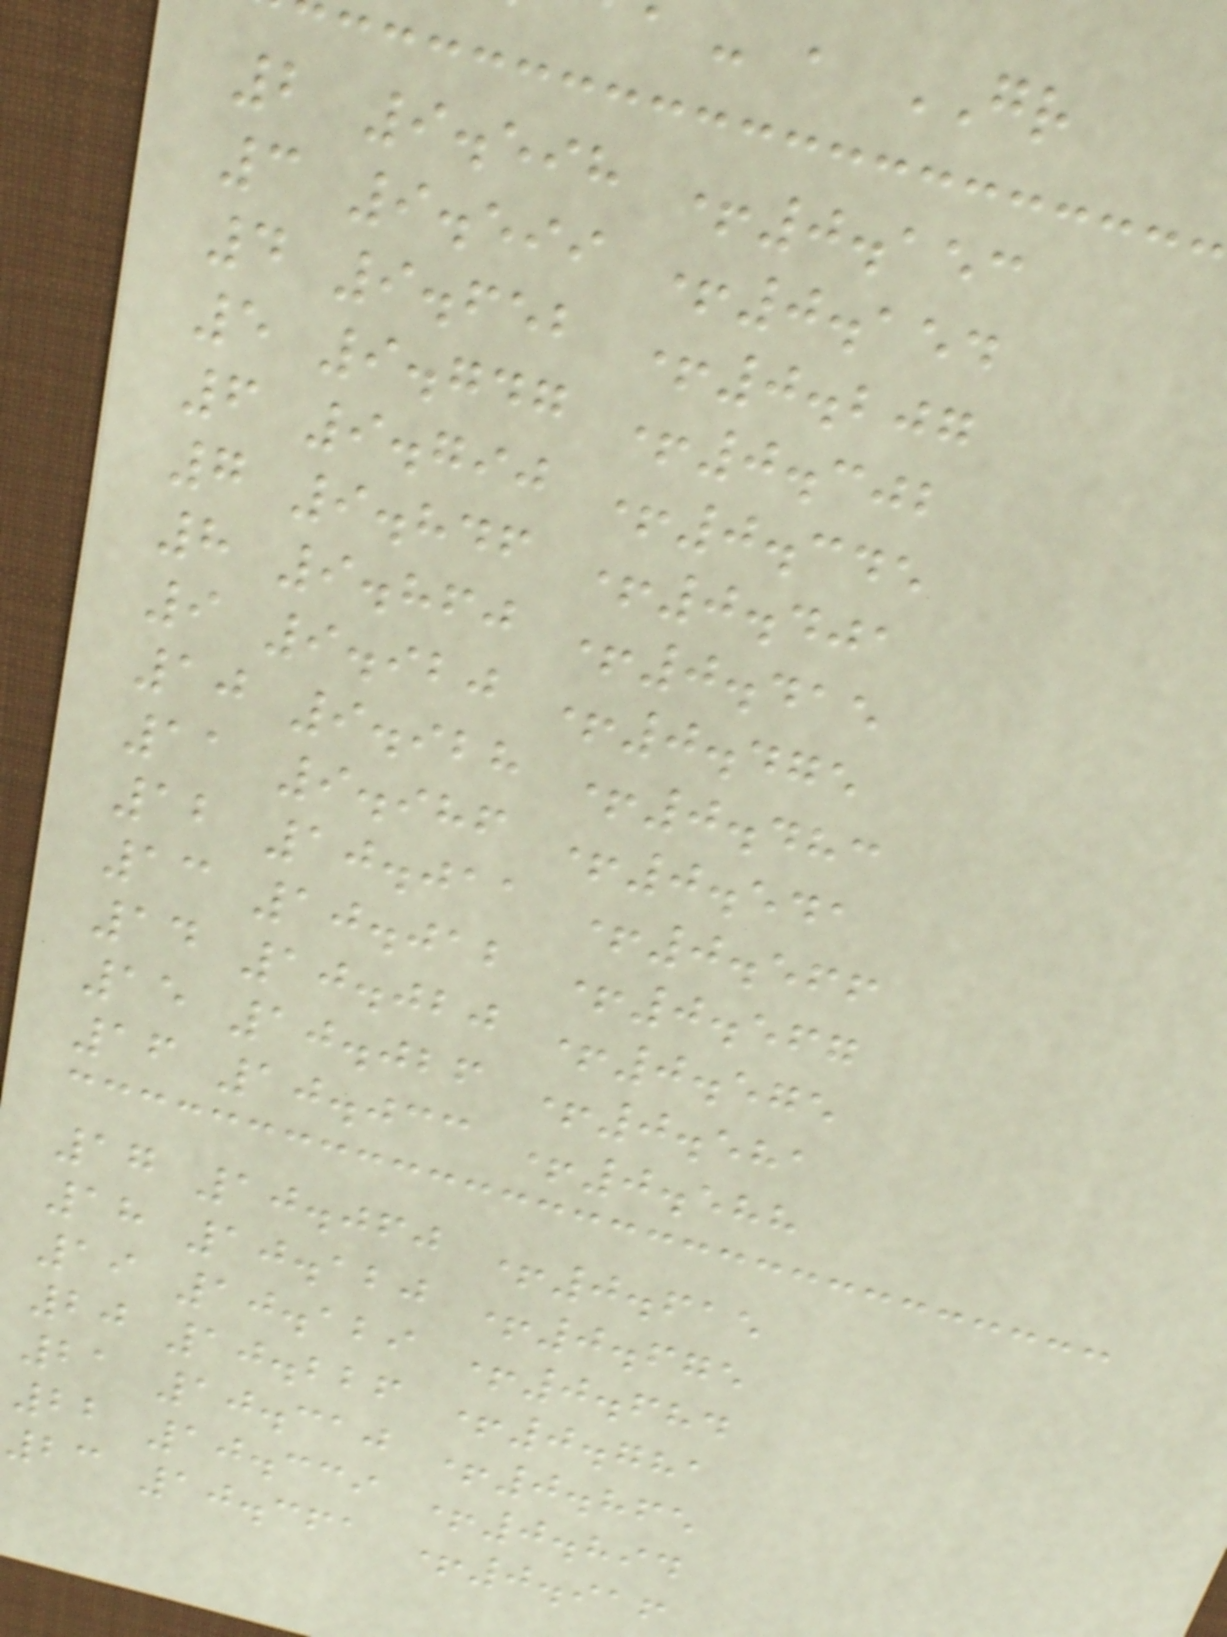- , GR
2 9.598 +0.153
3 9.599 +0.154
4 9.652 +0.207
5 9.747 +0.302
6 9.790 +0.345
7 9.846 +0.401
8 9.860 +0.415
9 9.920 +0.475
10 9.928 +0.483
11 9.986 +0.541
12 10.011 +0.566
13 10.012 +0.567
14 10.020 +0.575
15 10.026 +0.581
16 10.033 +0.588
17 10.060 +0.615
18 10.120 +0.675
19 10.129 +0.684
20 10.226 +0.781
21 10.310 +0.865
22 10.339 +0.894
23 10.361 +0.916
